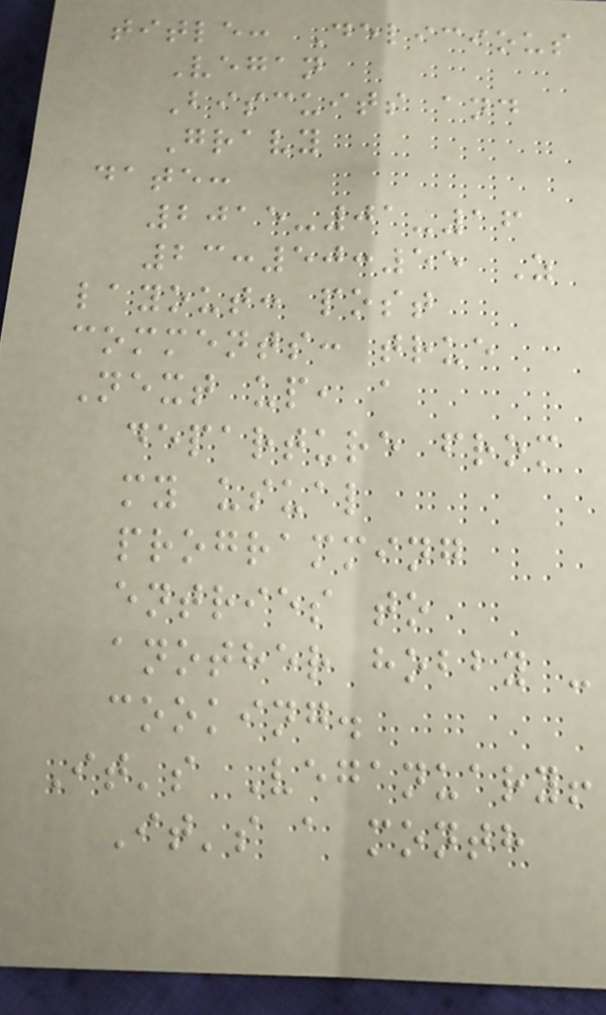title: Delicious
Vegan
Biscuits and
Gravy
date:
2015-01-16
23:50:55 Z
layout: post
comments: true
Next up, a
departure from
my usual
programming
entries to
another hobby -
cooking.
It's Veganuary!
It's a month
